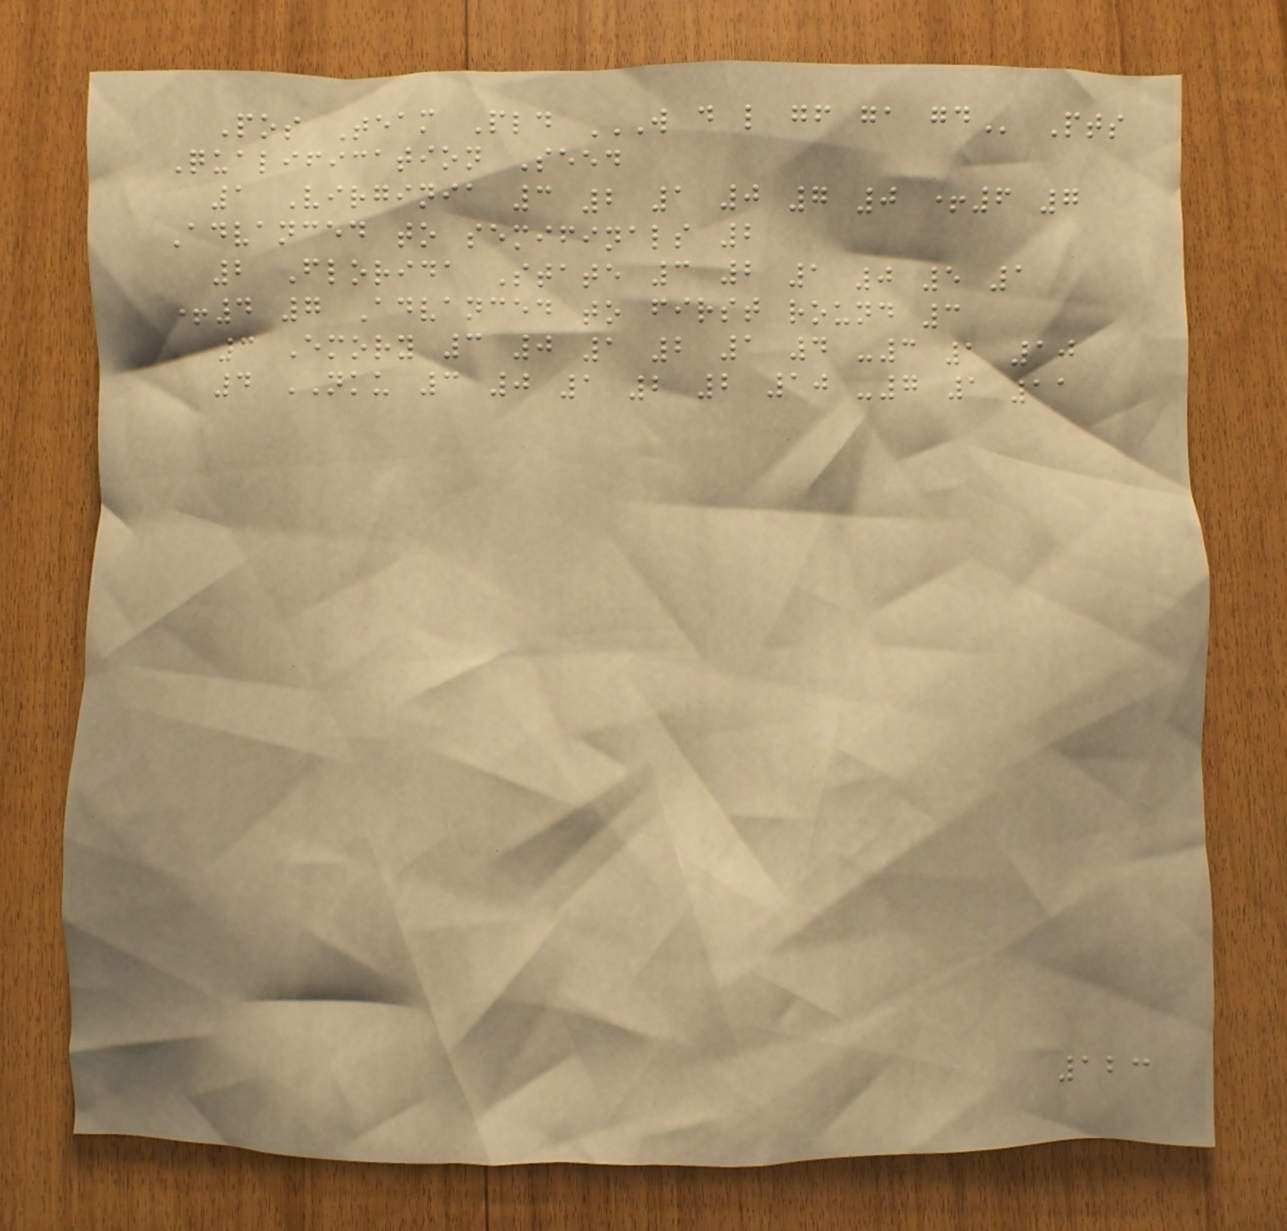Pos Team Pld W D L GF GA GD Pts
Qualification Seed
1 Virginia 3 2 1 0 7 0 +6 7
Advanced to semifinals 2
2 Florida State 3 2 1 0 5 1
+4 7 Advanced to first round 3
3 Emory 3 0 1 2 1 4 -3 1 10
4 NKU 3 0 1 2 2 10 -7 1 11
123
